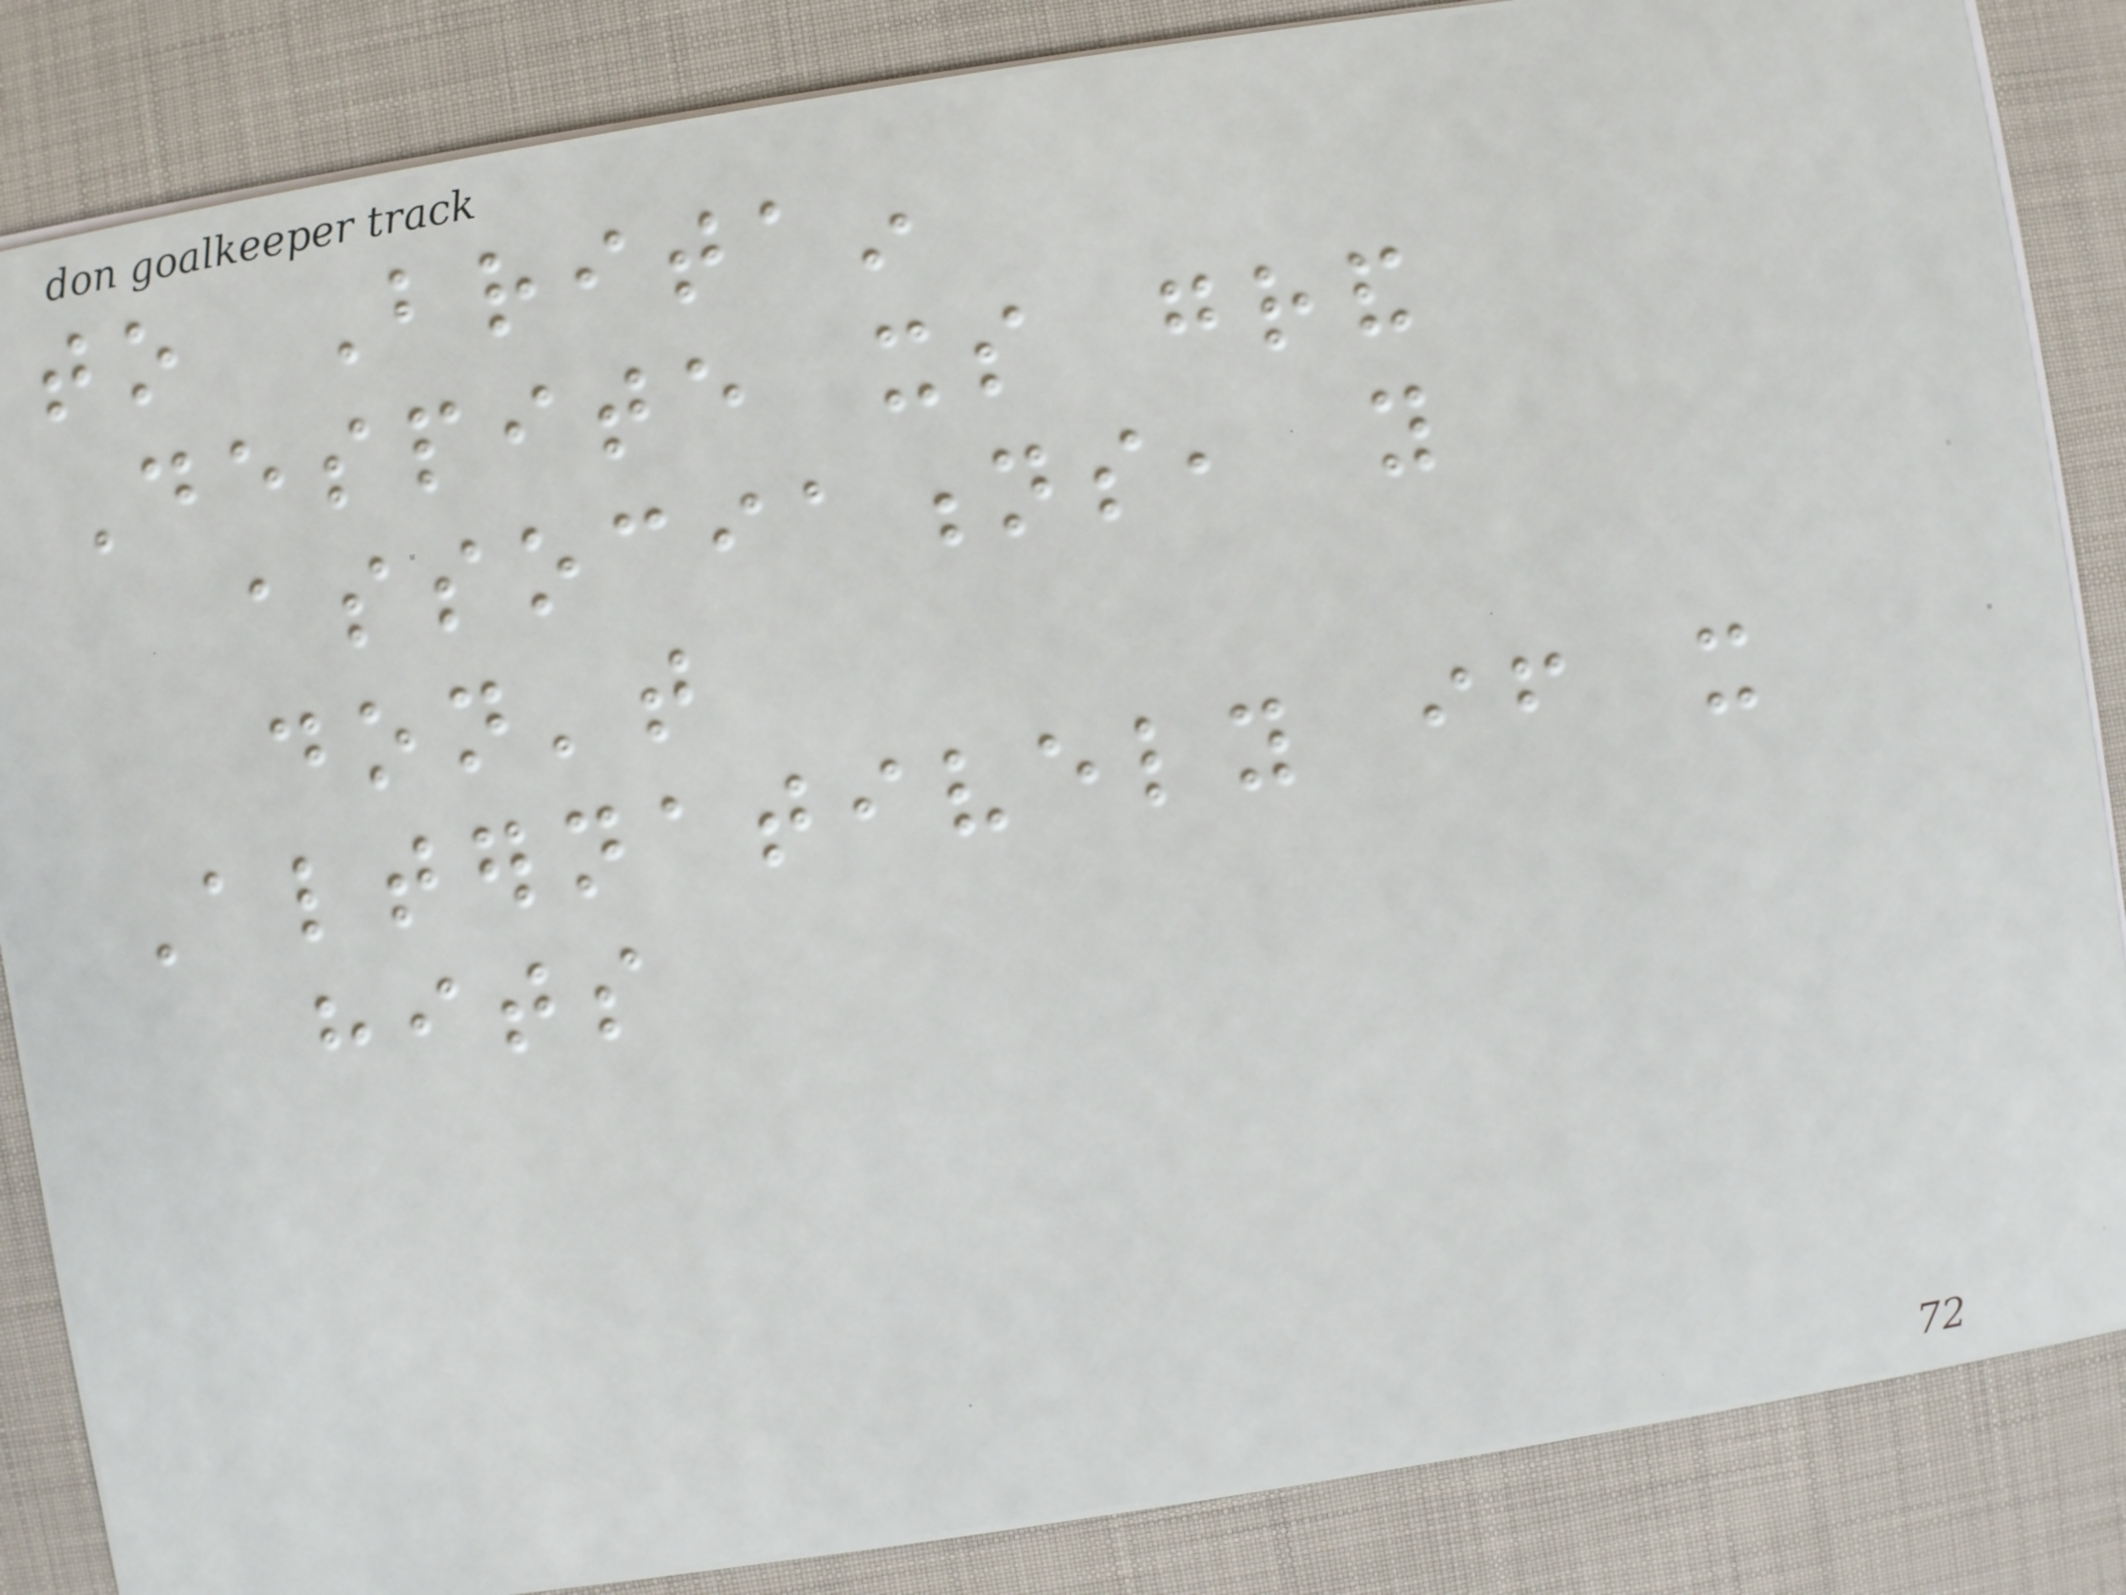to Britain
Despite its grand
associations, you
don't
Alternatively if it
hits
